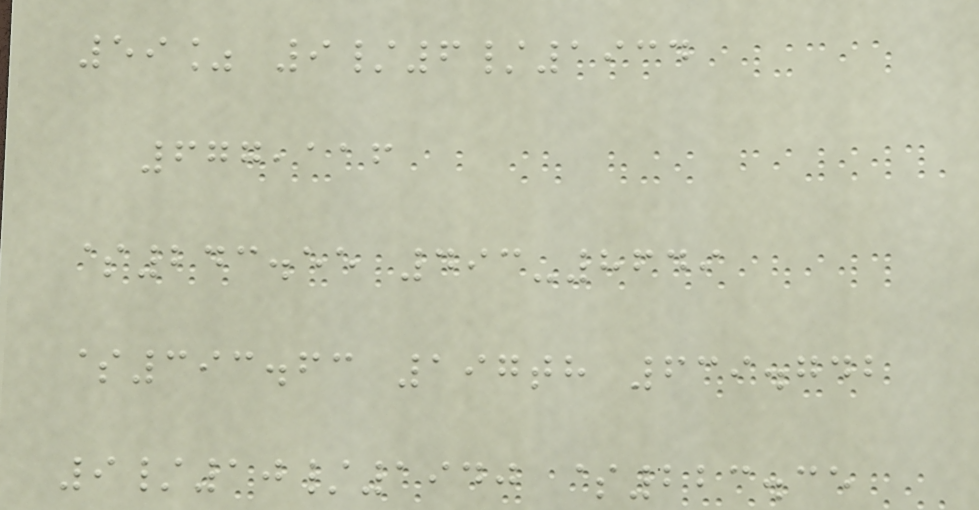59% 9/6/1934
677,116
$243.55 493-8649
$393.63 197th 639.742
9/10/1940 $223.35
